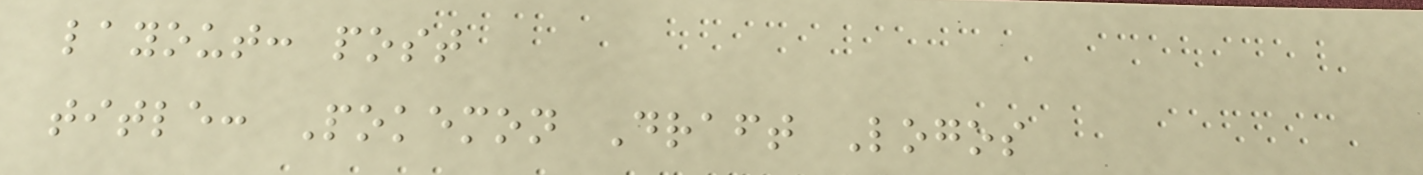layout: post
title: Pokemon Draft Logos
